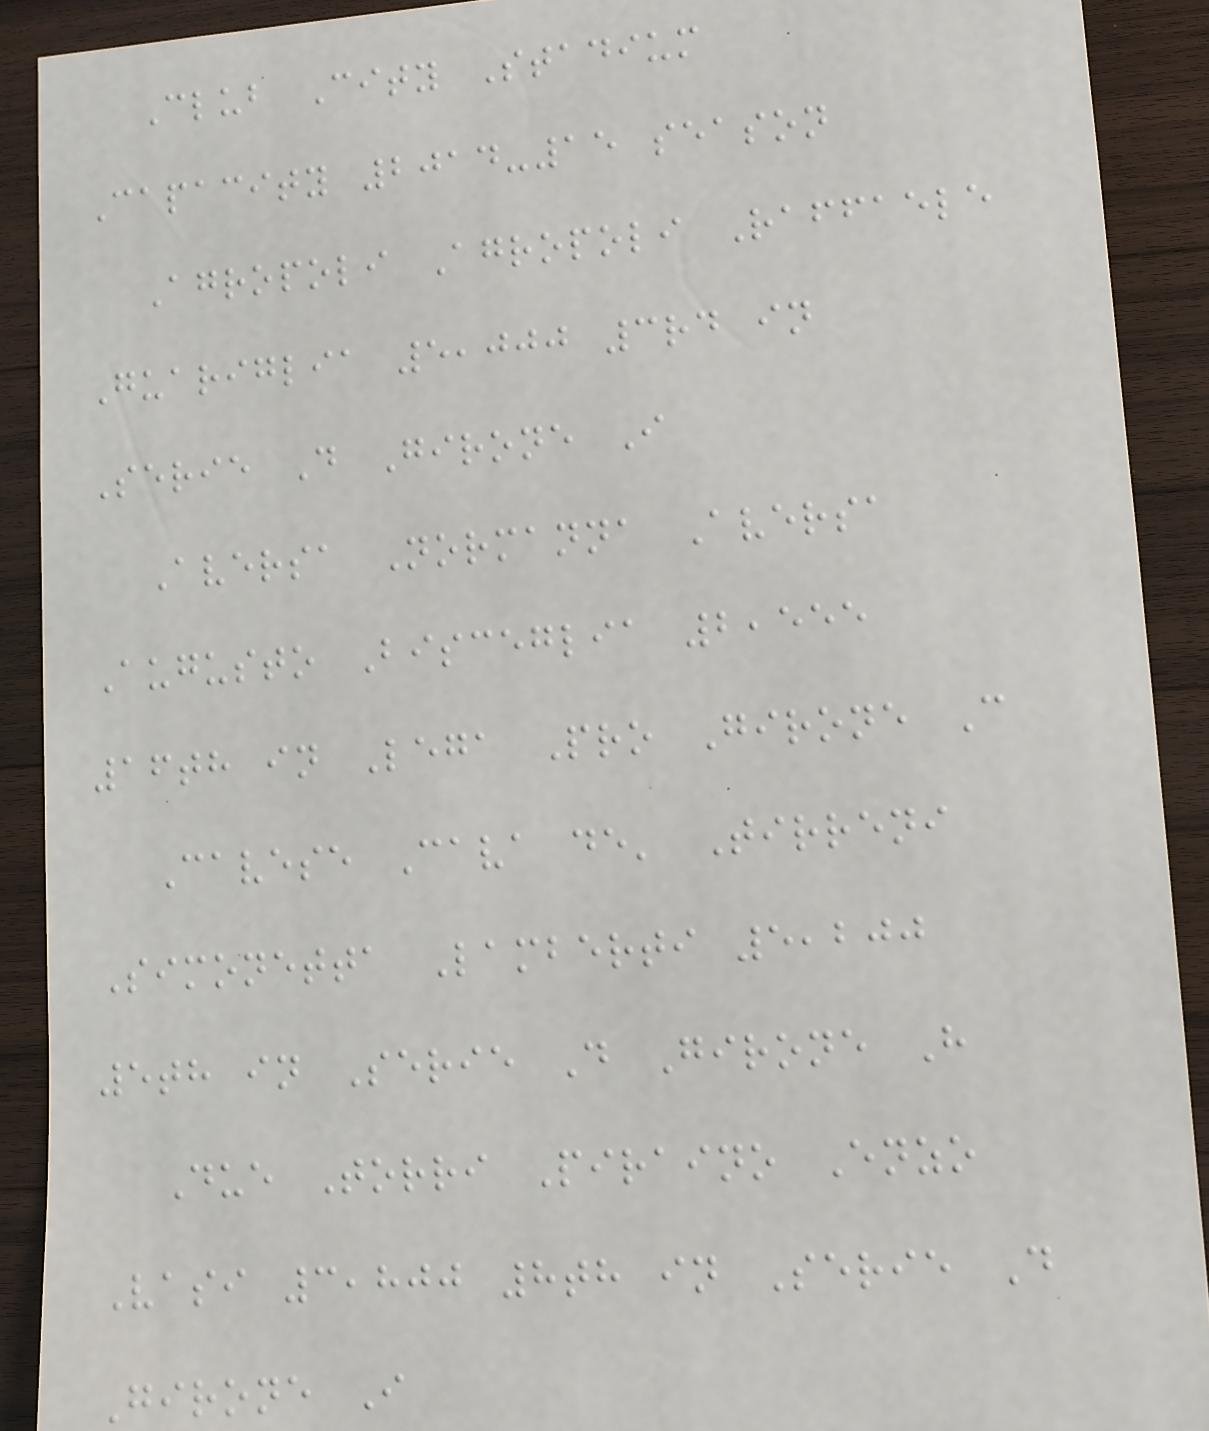Club City Stadium
Capacity 2014-15 season
Agropoli Agropoli Raffaele
Guariglia 5,000 3rd in
Serie D Girone I
Aversa Normanna Aversa
Augusto Bisceglia 2,555
16th in Lega Pro Girone C
Cavese Cava de' Tirreni
Simonetta Lamberti 5,200
5th in Serie D Girone H
Due Torri Piraino Enzo
Vasi 3,800 8th in Serie D
Girone I
